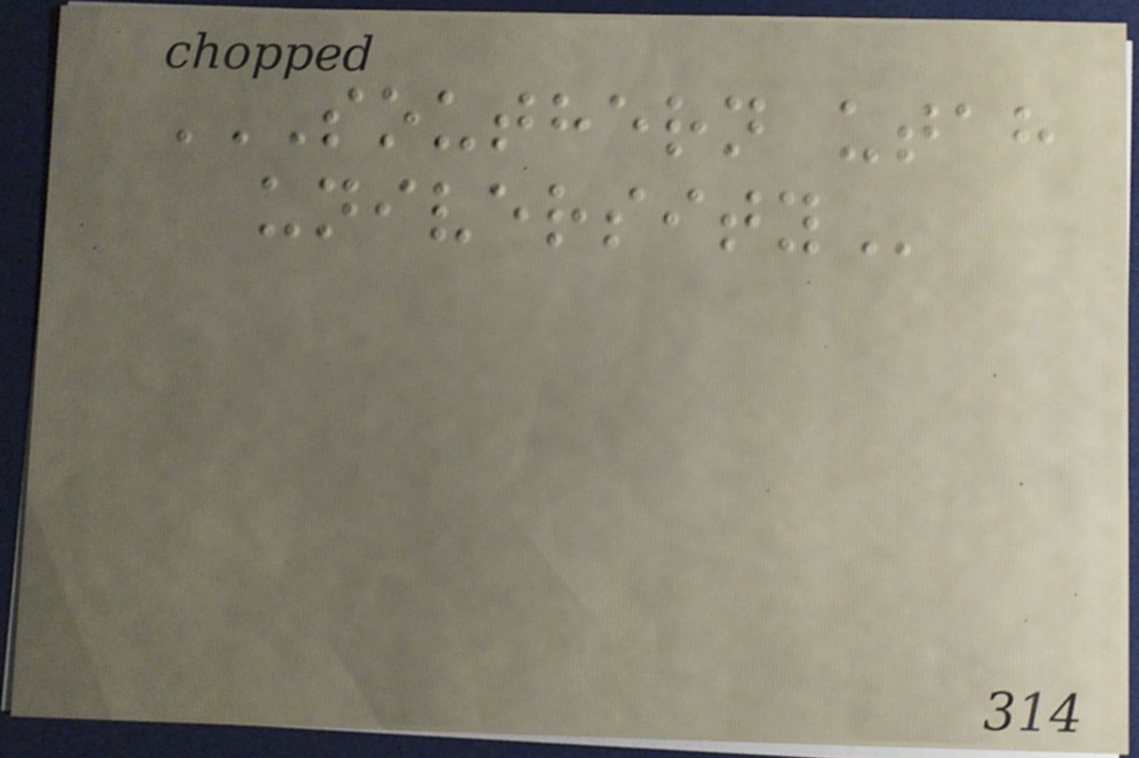SOUTHERN UTAH
UNIVERSITY
